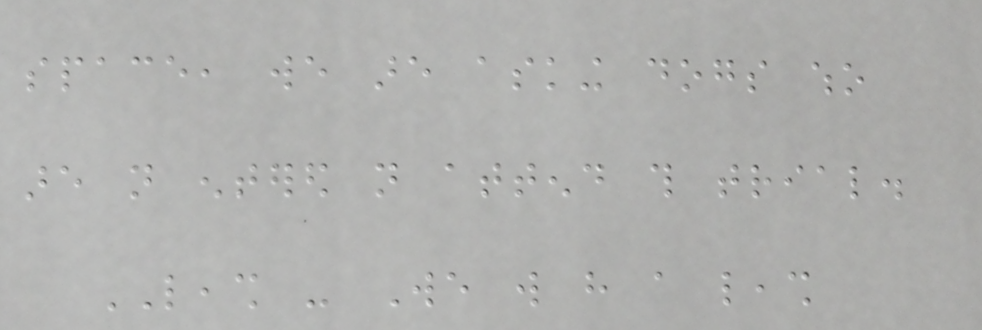space, we are asking dogs who
are not entered not attend this trial.
LEASH - We will have a leash
